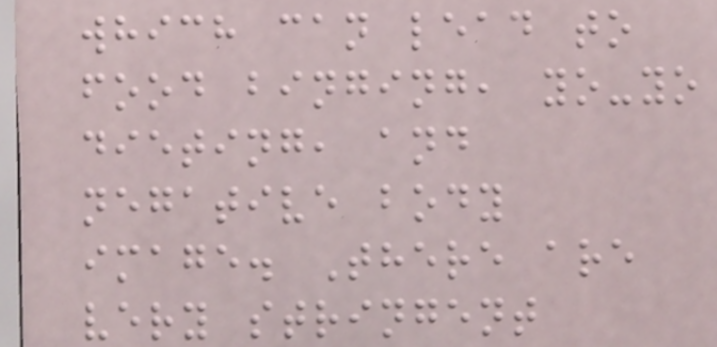which can lead to
food binging, yo-yo
dieting, and
negative body
image. There are
very stringent
